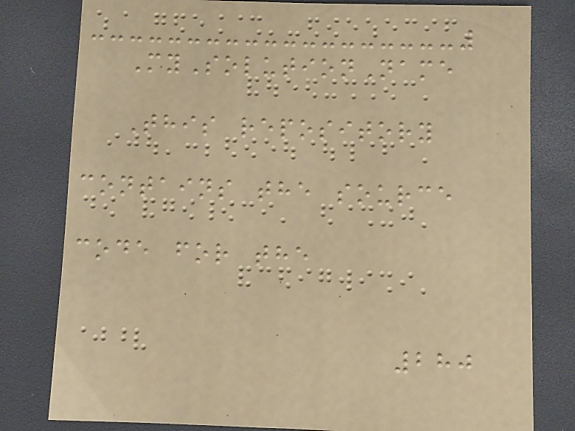MySolutionName
This repository
contains the source
code for the
280
